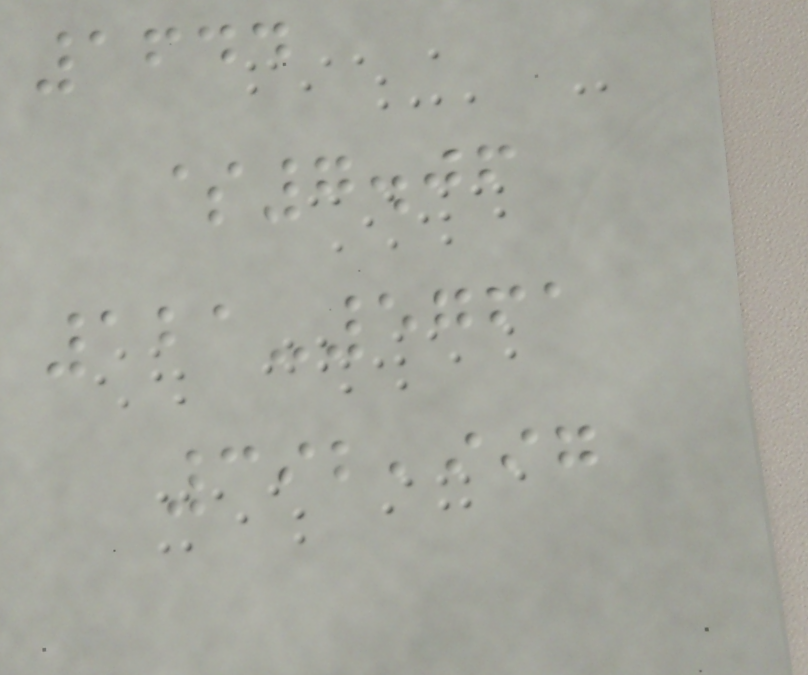1644
$7.06
121-5761
392,997
